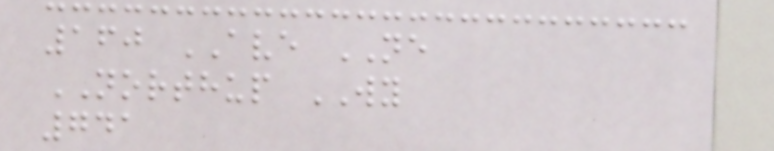160 AVE NE
NORTHUP WY
741
